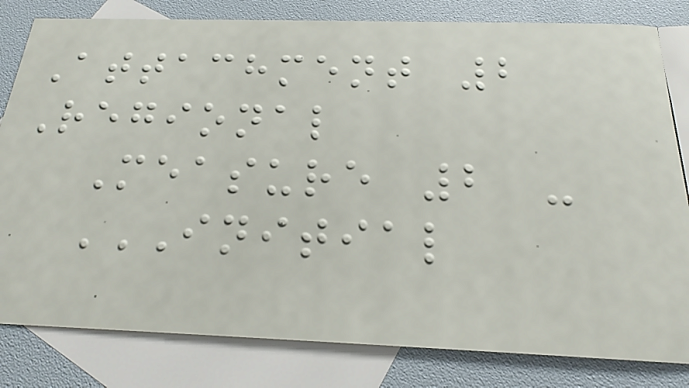Attachment 2
Regional
Measure 2 -
INITIAL
